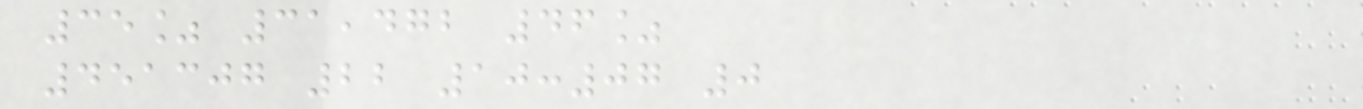35% 31,472 46%
451307 22 10:07 0
